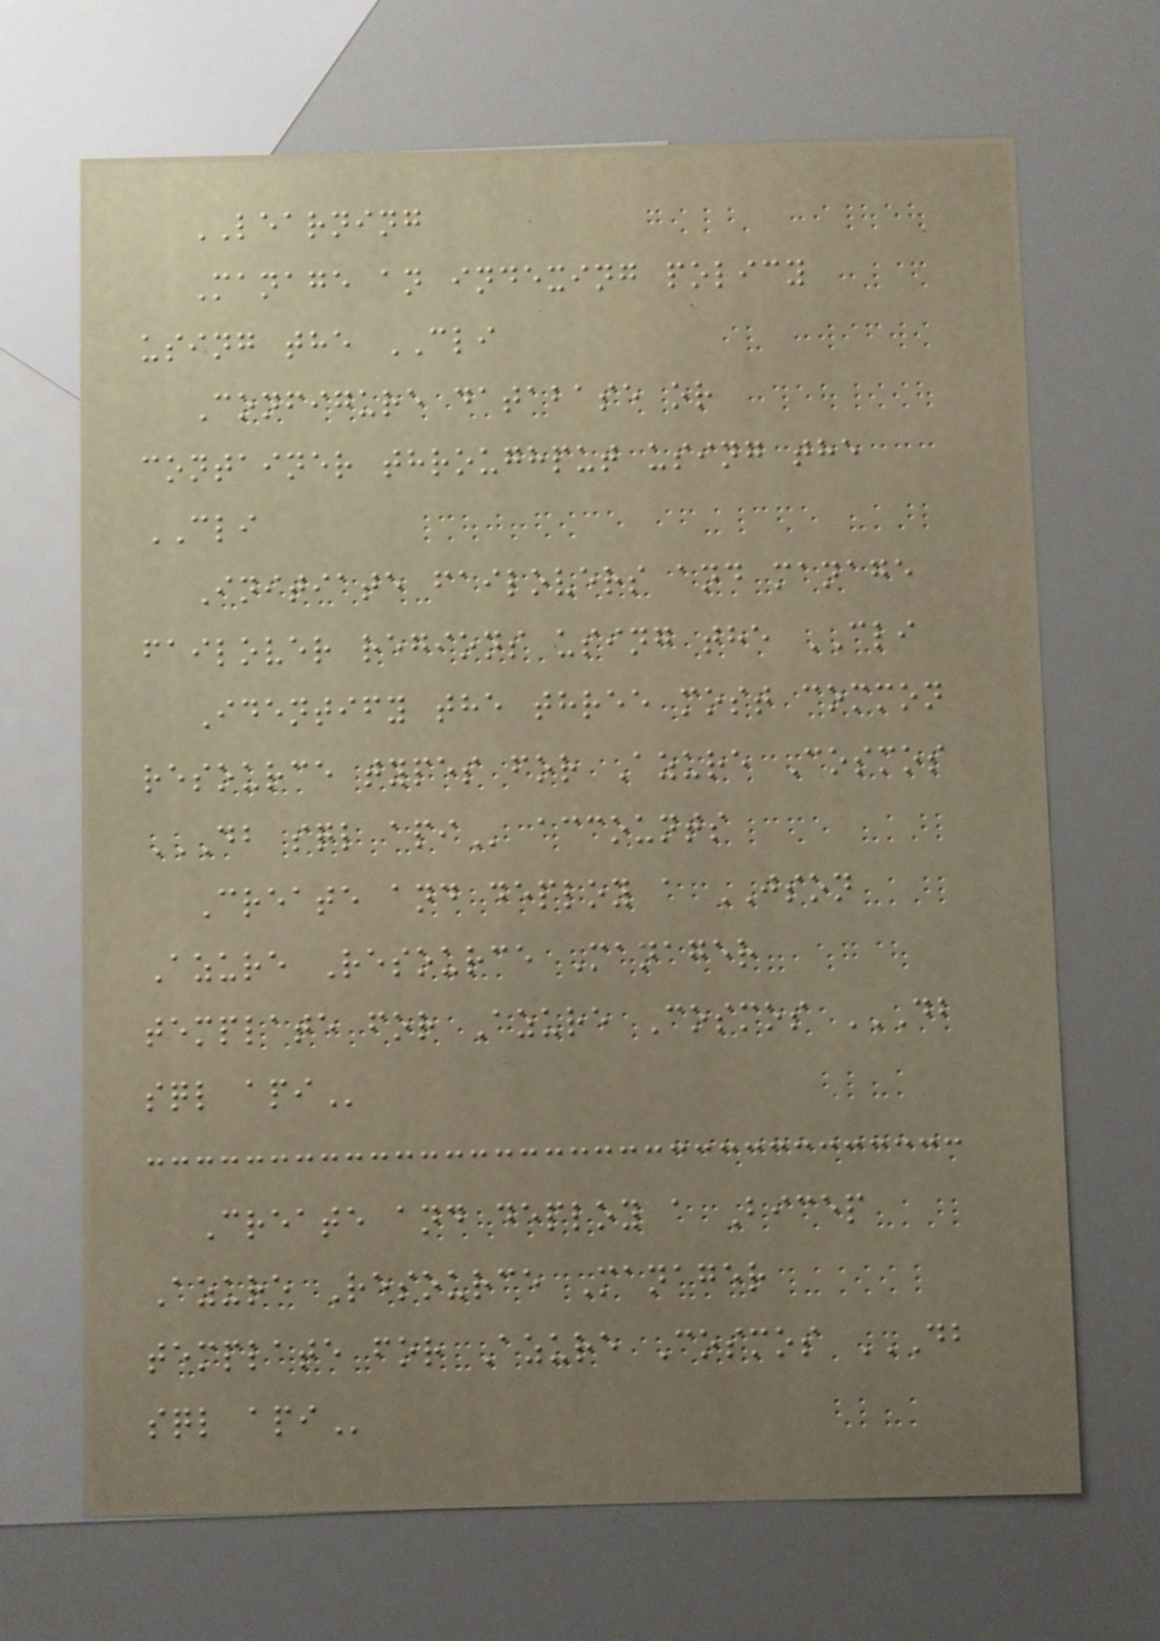LEARNING
Manage an indexing policy
using the CLI
Configure database or
container throughput using the
CLI
Initiate failovers and manage
failover regions using the CLI
Identify the three most common
resource types for Azure Cosmos
DB SQL API accounts
Create and deploy a JSON
Azure Resource Manager
template for Azure Cosmos DB
SQL API
Create and deploy a Bicep
Azure Resource Manager
template for Azure Cosmos DB
SQL API
